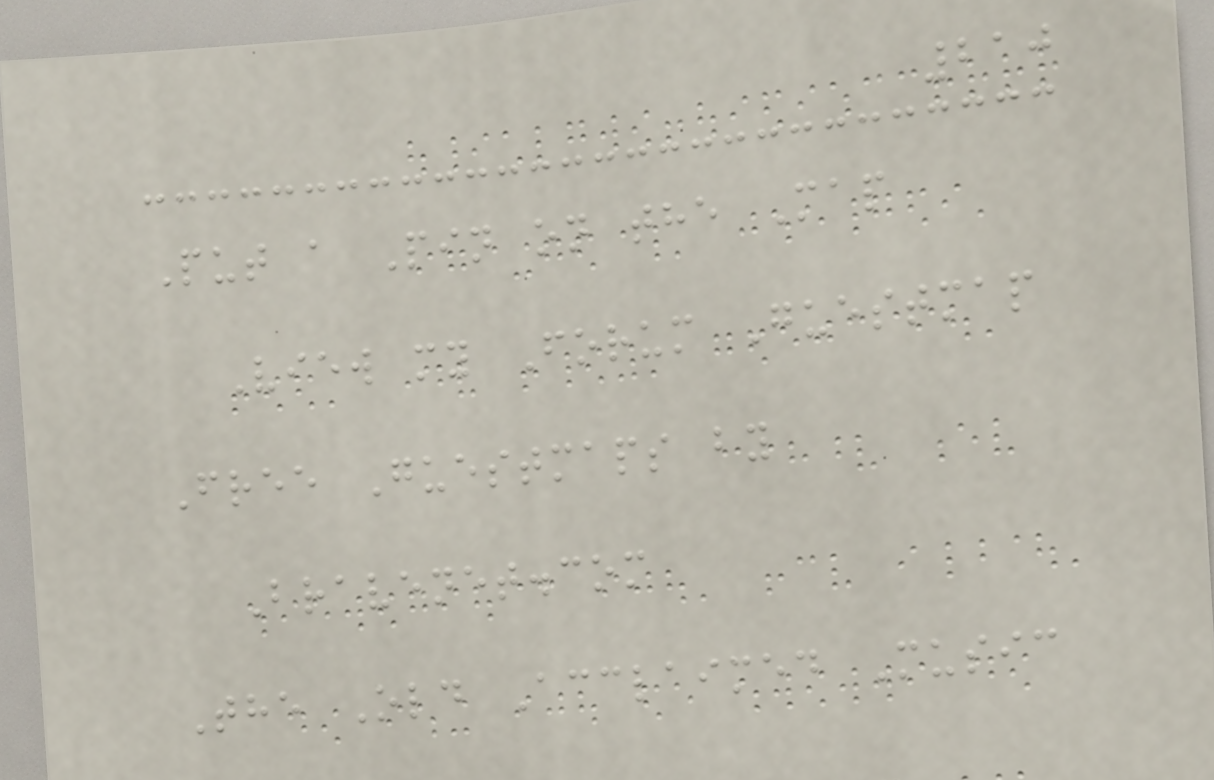210
Put a Pin on the Map
View my Forum Guestmap
Free Guestmaps by
Bravenet.com
The Old Acclaimed Music
